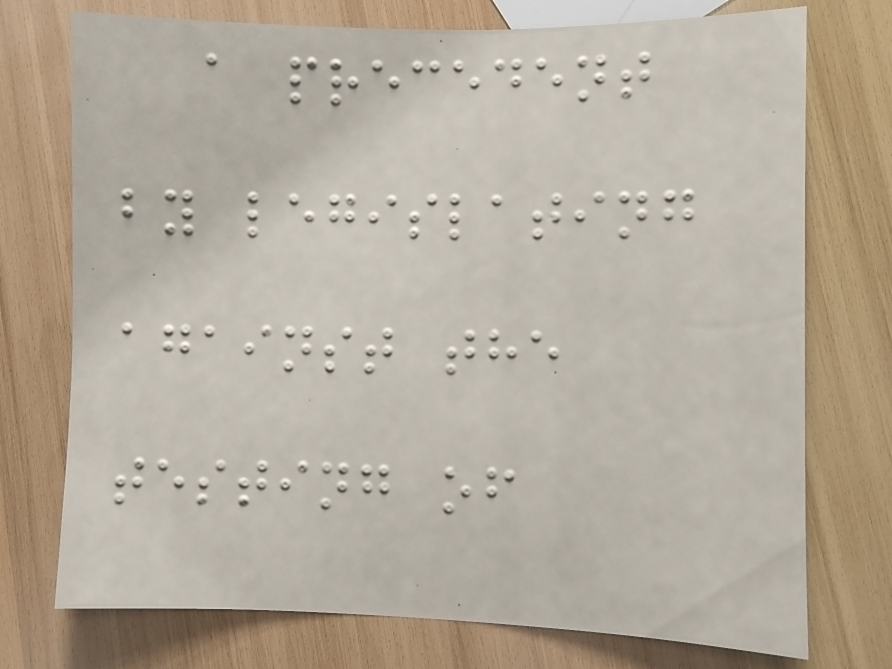a precedent
by legislating
against the
testing of
